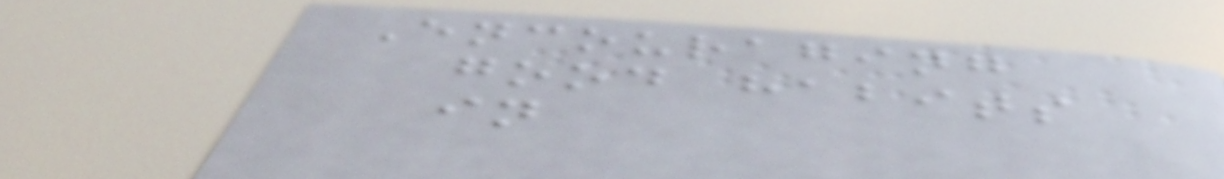Encouraging
good habits
in
